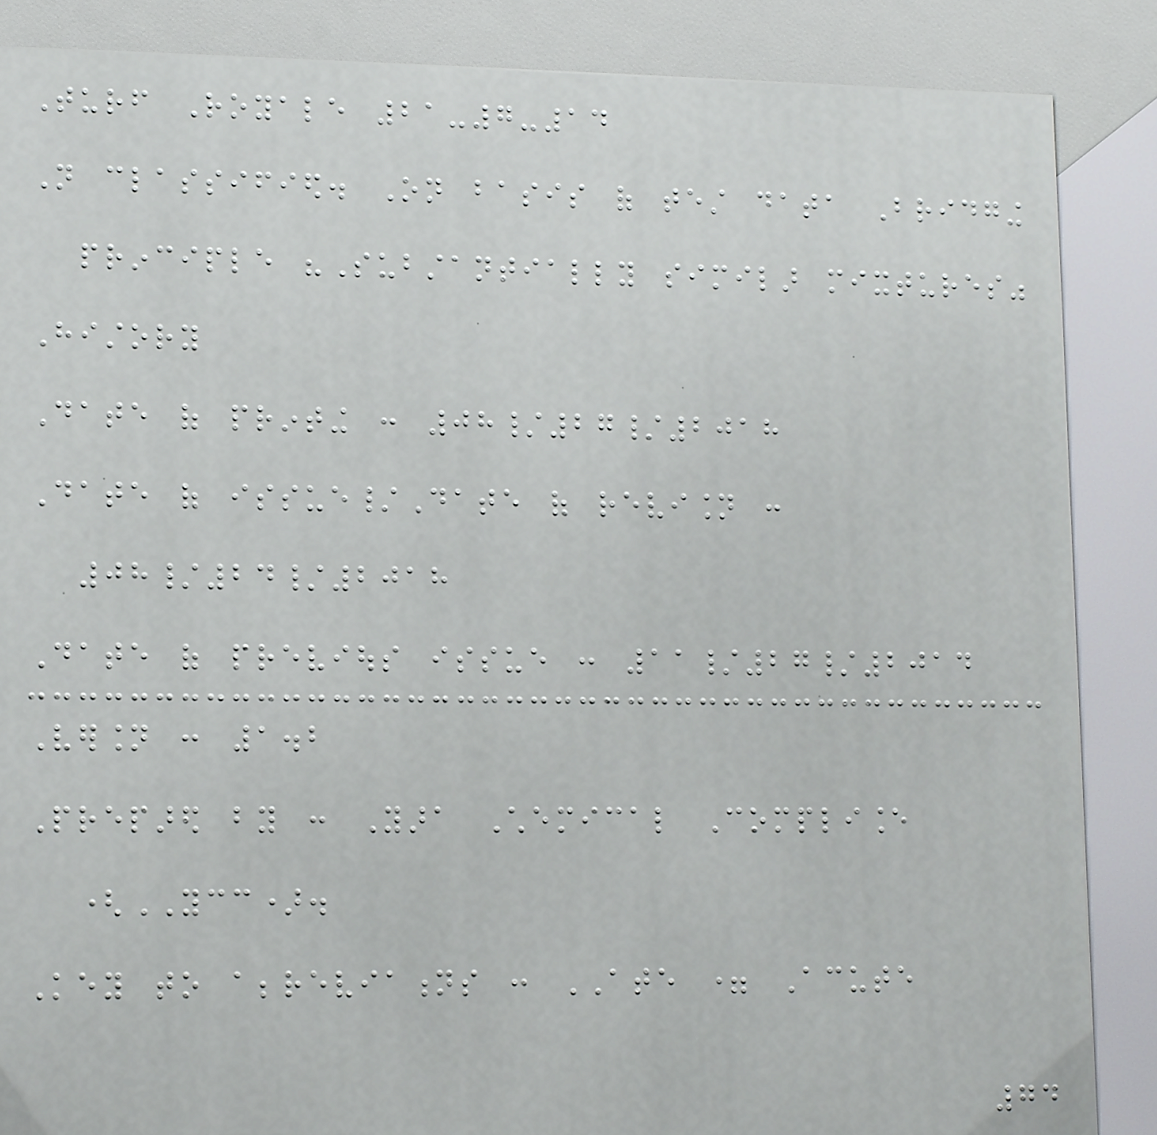Turf Royale 21-7-14
Not classified. On basis of test data Bridging
principle "Substantially similar mixtures"
History
Date of printing : 08/27/2018
Date of issue/Date of revision :
08/24/2018
Date of previous issue : 11/27/2014
Version : 1.2
Prepared by : Yara Chemical Compliance
(YCC).
Key to abbreviations : ATE = Acute
74
